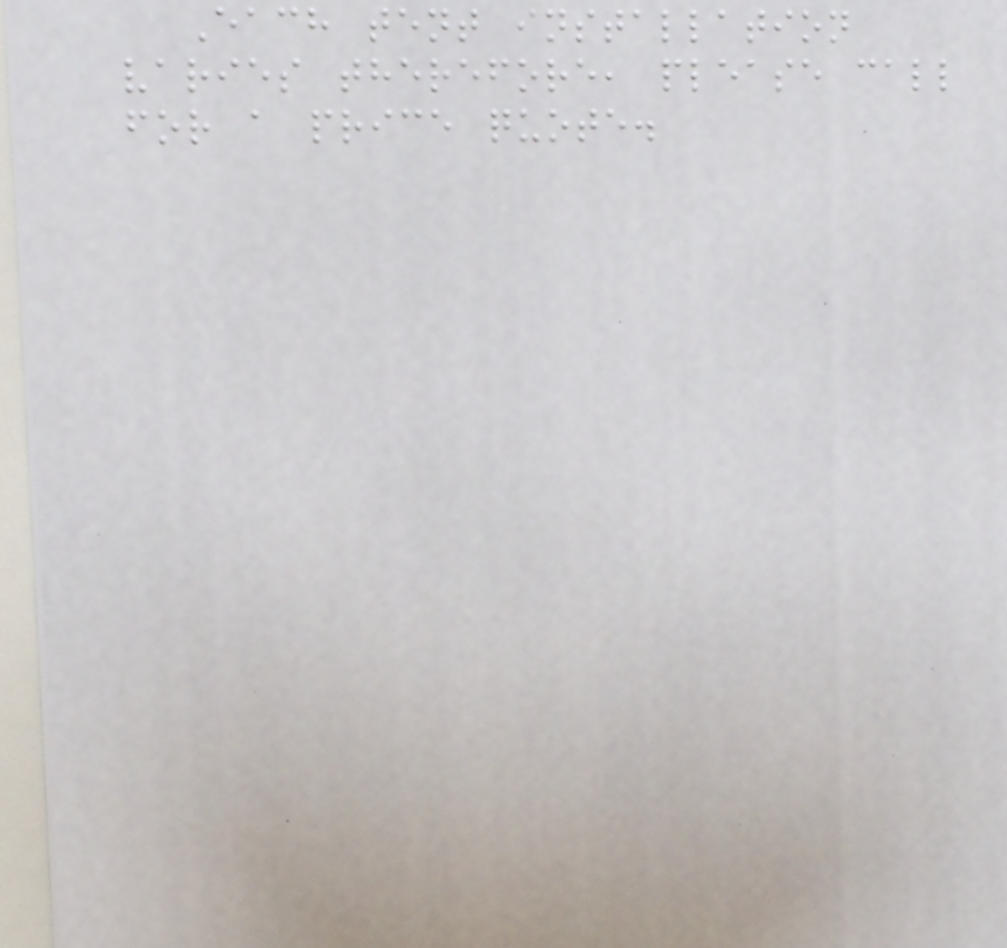Each tent installation
varies therefore, please call
for a price quote.
